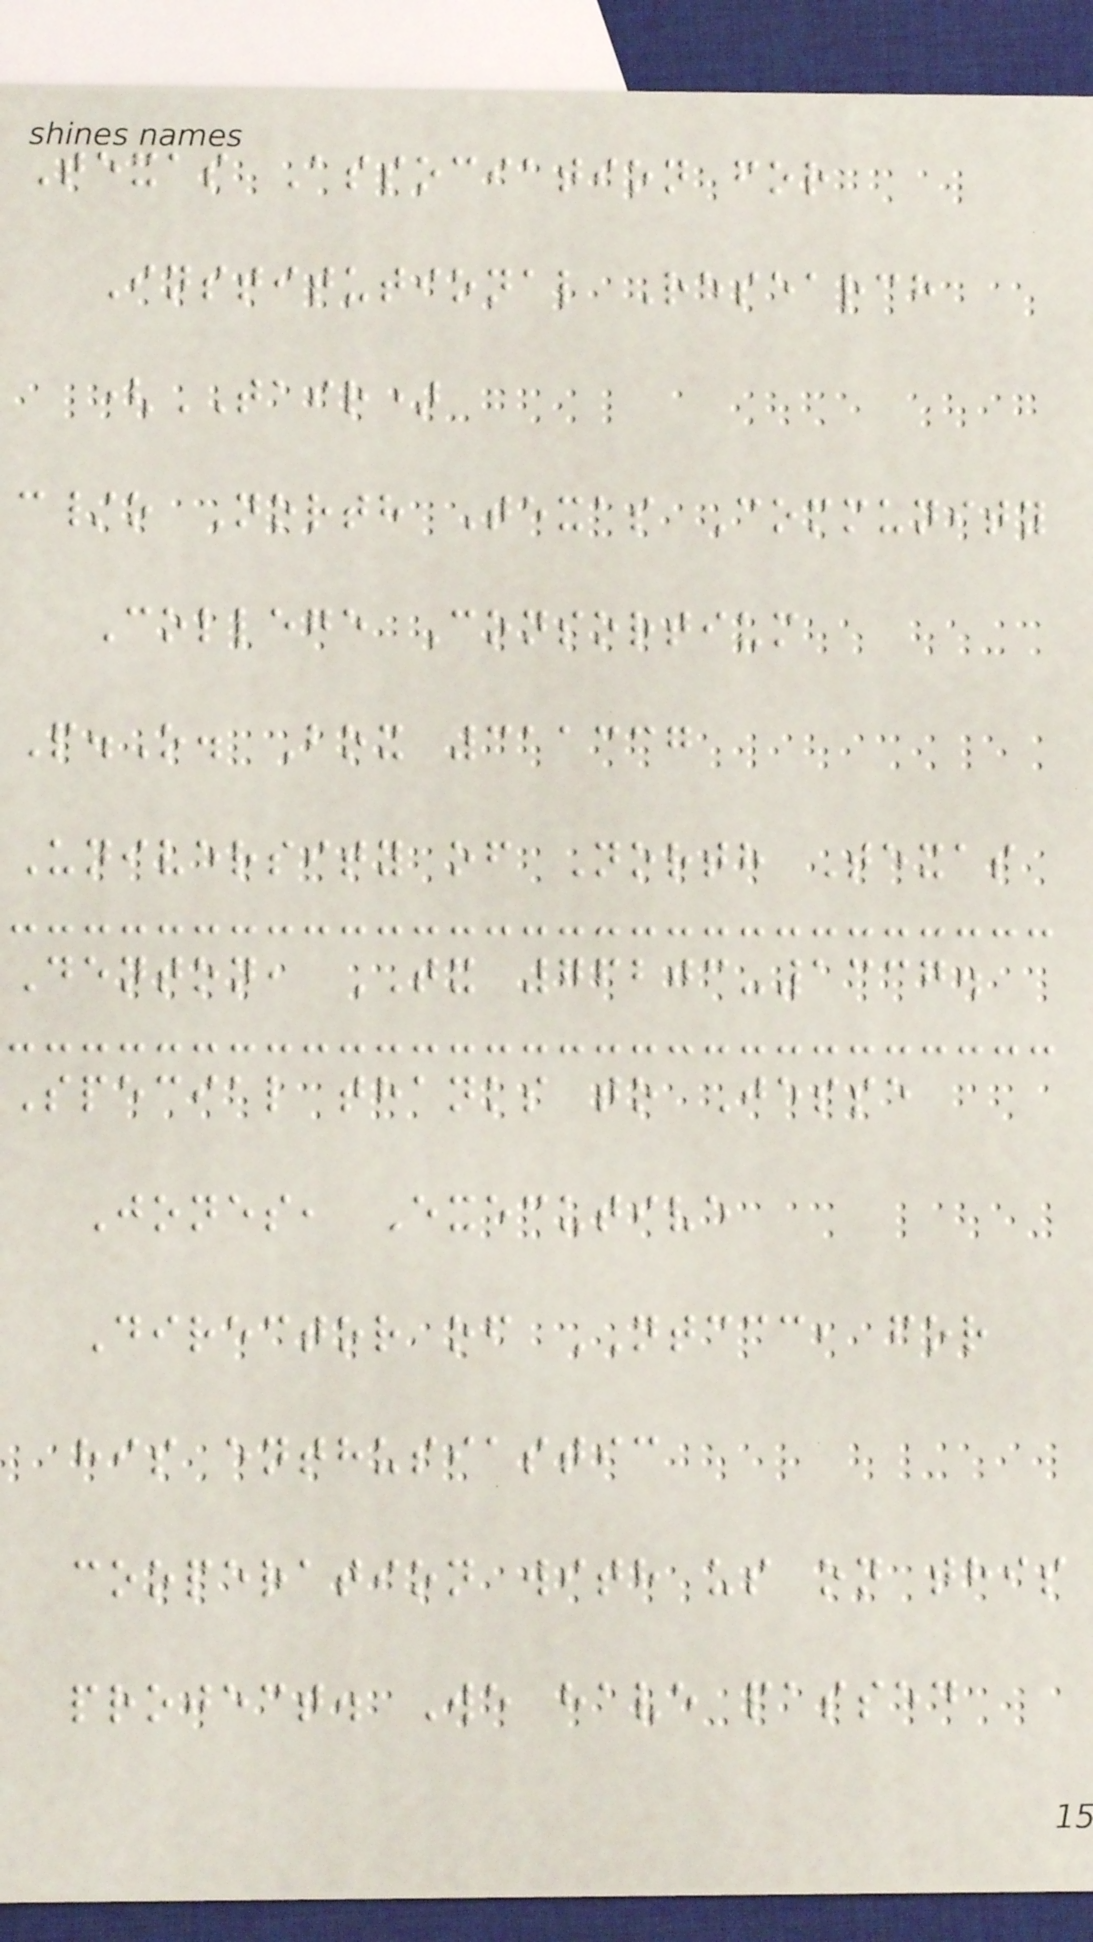Texas Association for
Institutional Research
(TAIR)
c/o North Texas Community
College Consortium
P.O. Box 311337
University of North Texas
Denton, TX 76203-1337.
Special thanks to Jesse
Jones, Executive
Director of NTCCC, for
his enthusiastic
cooperation with us on this
project. We have passed
